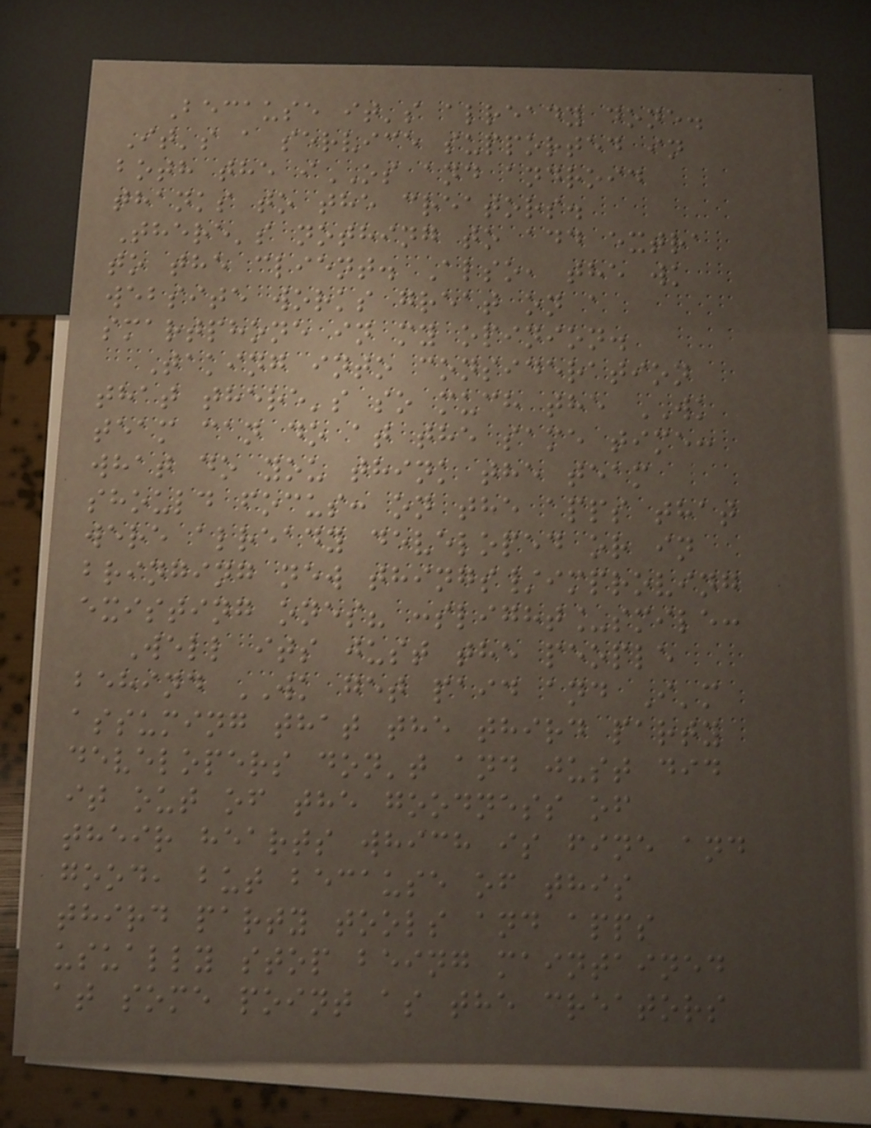Because it's already done.
It's a service supported in
both the iOS and android
thanks to the creators.
There's nothing to add extra
to the client. Also, the wk
website works great on a
smartphone in my opinion.
Taking into consideration
that there's so much the WK
team can do at the same time:
what do you think the team
should focus: on the apps that
were already developed or in
bringing new things/improving
existing ones? :slight_smile:
Well its just the people
behind WK get paid and I'm
assuming that the third party
developers don't and just did
it out of the goodness of
their hearts which is fine and
good, but because of this
third party tools and apps
usually stop being maintained
at some point as the creators
